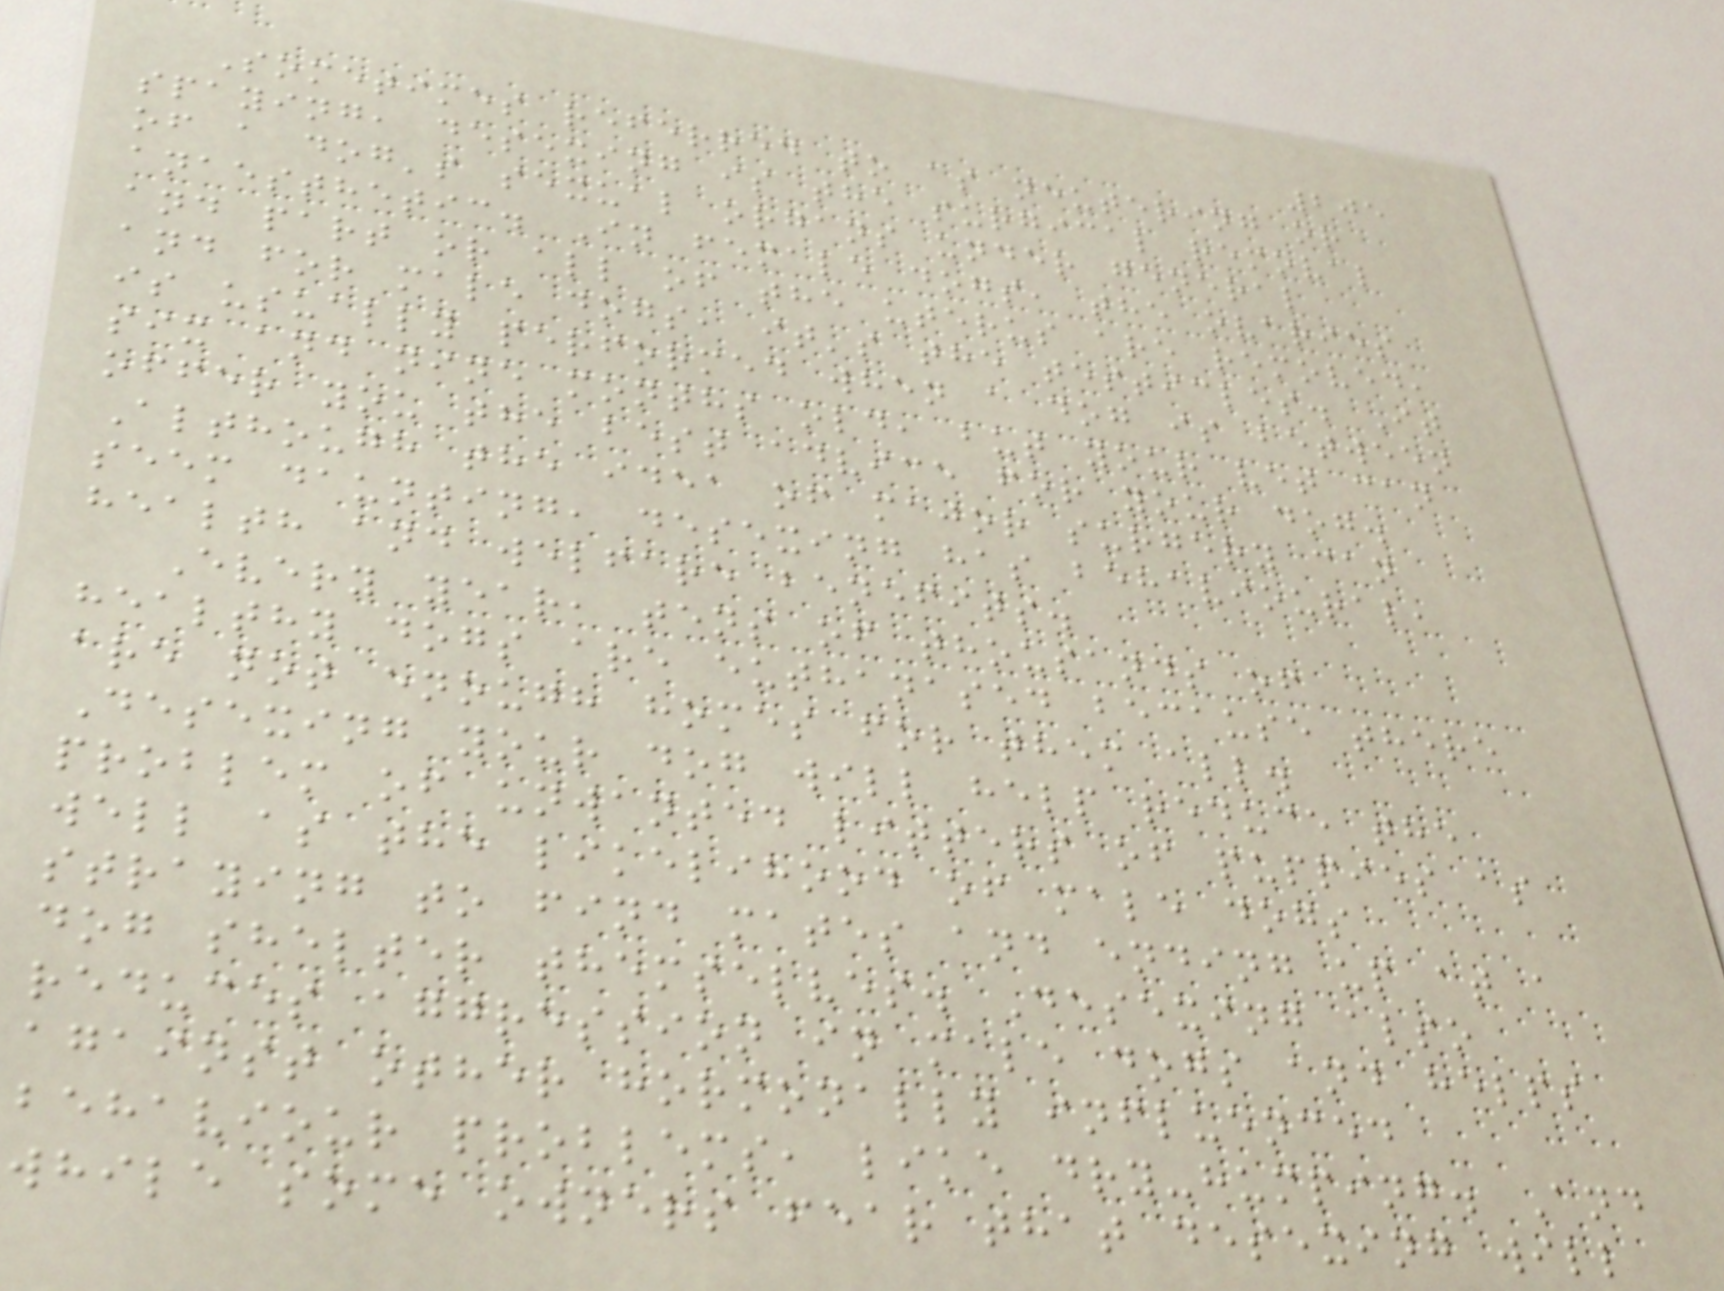205
Sometimes referred to as neutering or
spaying, desexing is the surgical removal
of a dog's sexual organs under general
anaesthetic. In female dogs, the ovaries
and part or all of the uterus are removed,
and for male dogs, it's the testicles. It
is usually performed when a dog is between
six and nine months old, but your vet can
offer you the best advice for your dog.
Although the idea of major surgery can
seem daunting, desexing has behavioural,
health and welfare benefits.
Every year, tens of thousands of
healthy dogs are euthanased because there
are not enough homes for them all.
Desexing your dog will help reduce the
problem of unwanted litters of puppies as
well as the likelihood of male dogs
straying to find mates and ending up at a
dog shelter themselves. Desexing also
reduces aggression in male dogs and helps
against other hormonally influenced
behaviour problems, like dry-humping. And
while some owners fear that desexing will
